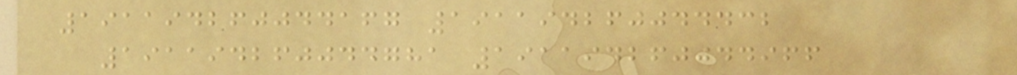191194260044167 191194260044432
191194260044781 191194260044966
